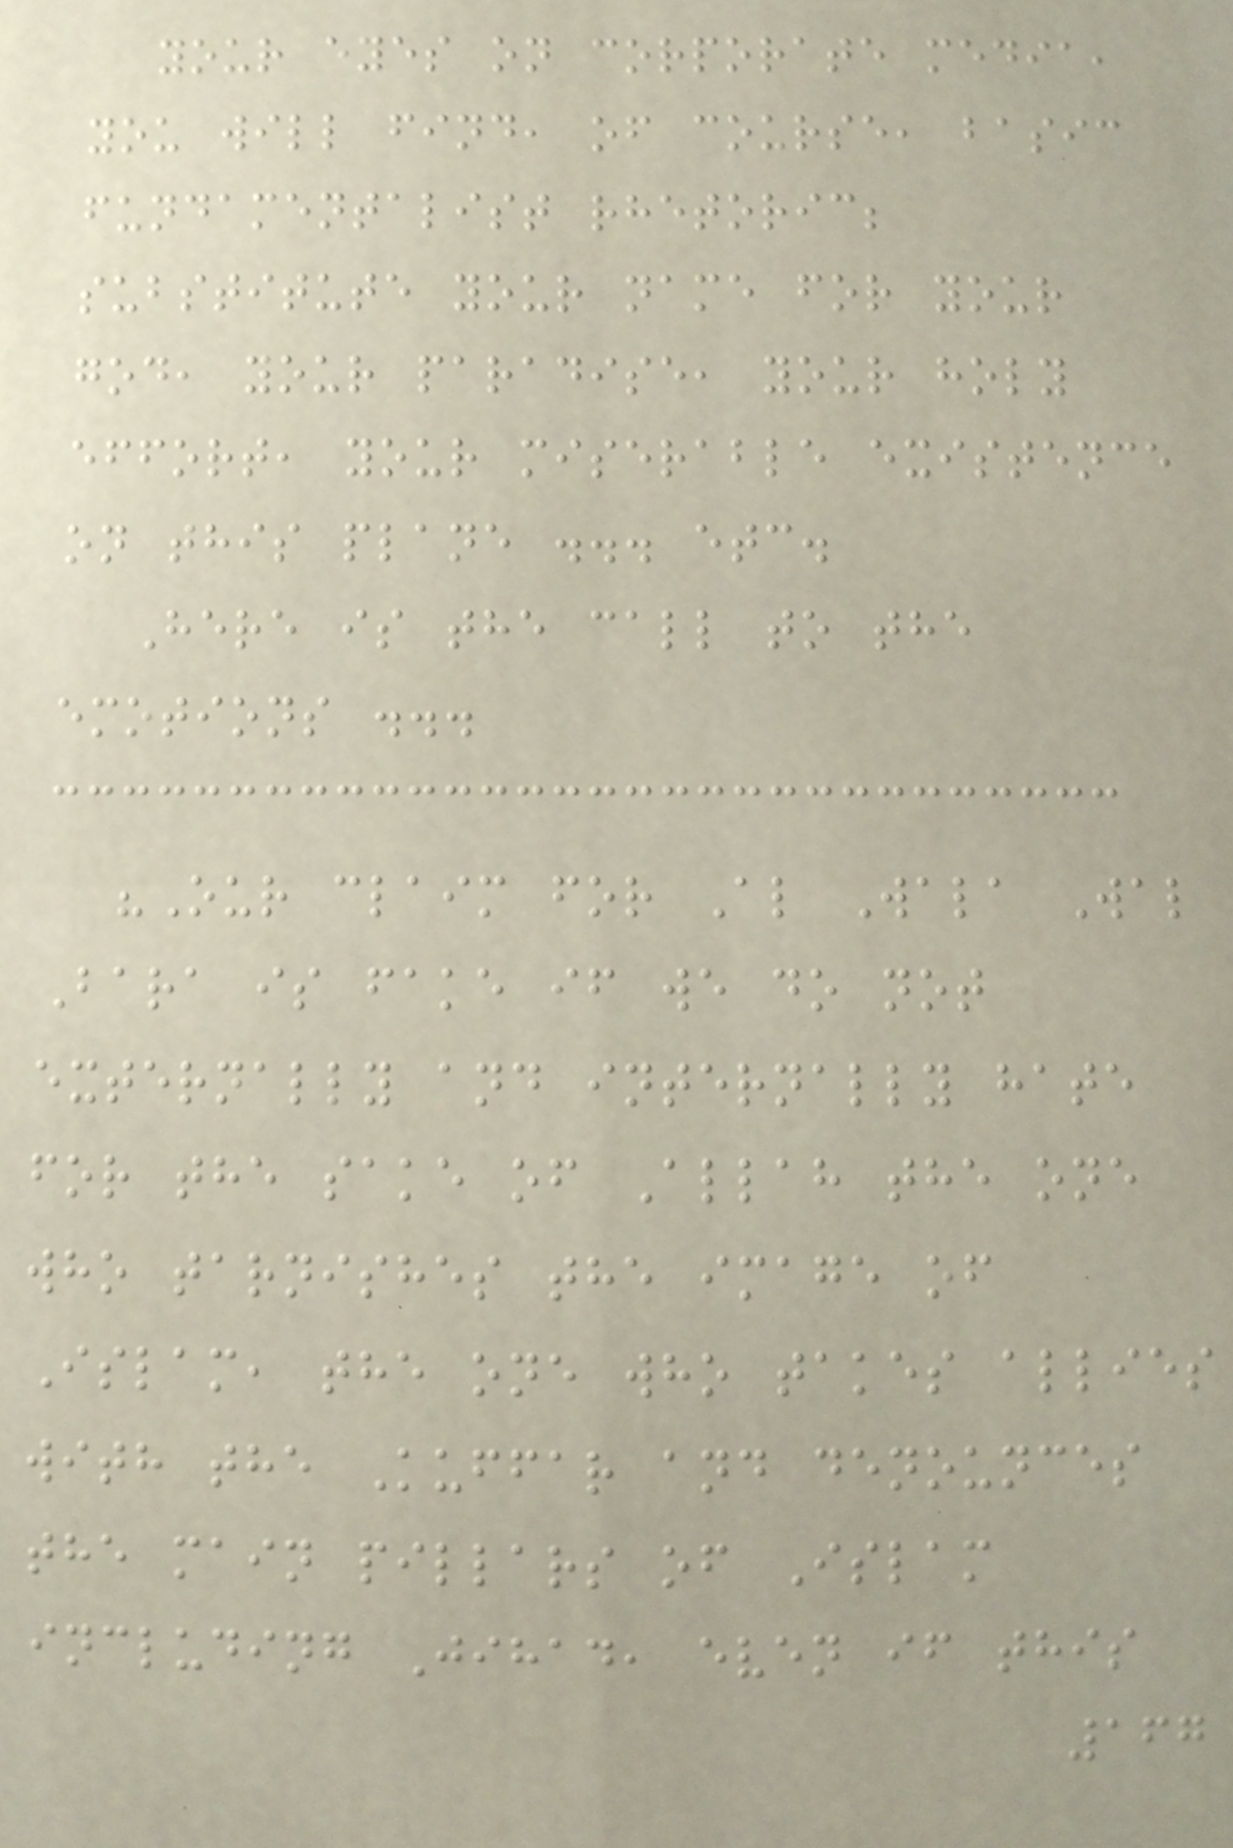your eyes on corporate media,
you will find, of course, basic
fundamentalist rhetoric;
substitute your name for your
god, your paradise, your holy
effort, your miserable existence
on this plane ... etc.
Here is the call to the
emotions ...
"Our claim for Al Wala Wal
Bara is fake if we do not
externally and internally hate
for the sake of Allah the one
who tarnishes the image of
Islam, the one who takes allies
with the Kuffar and denounces
the main pillars of Islam
including Jihad, even if this
167
